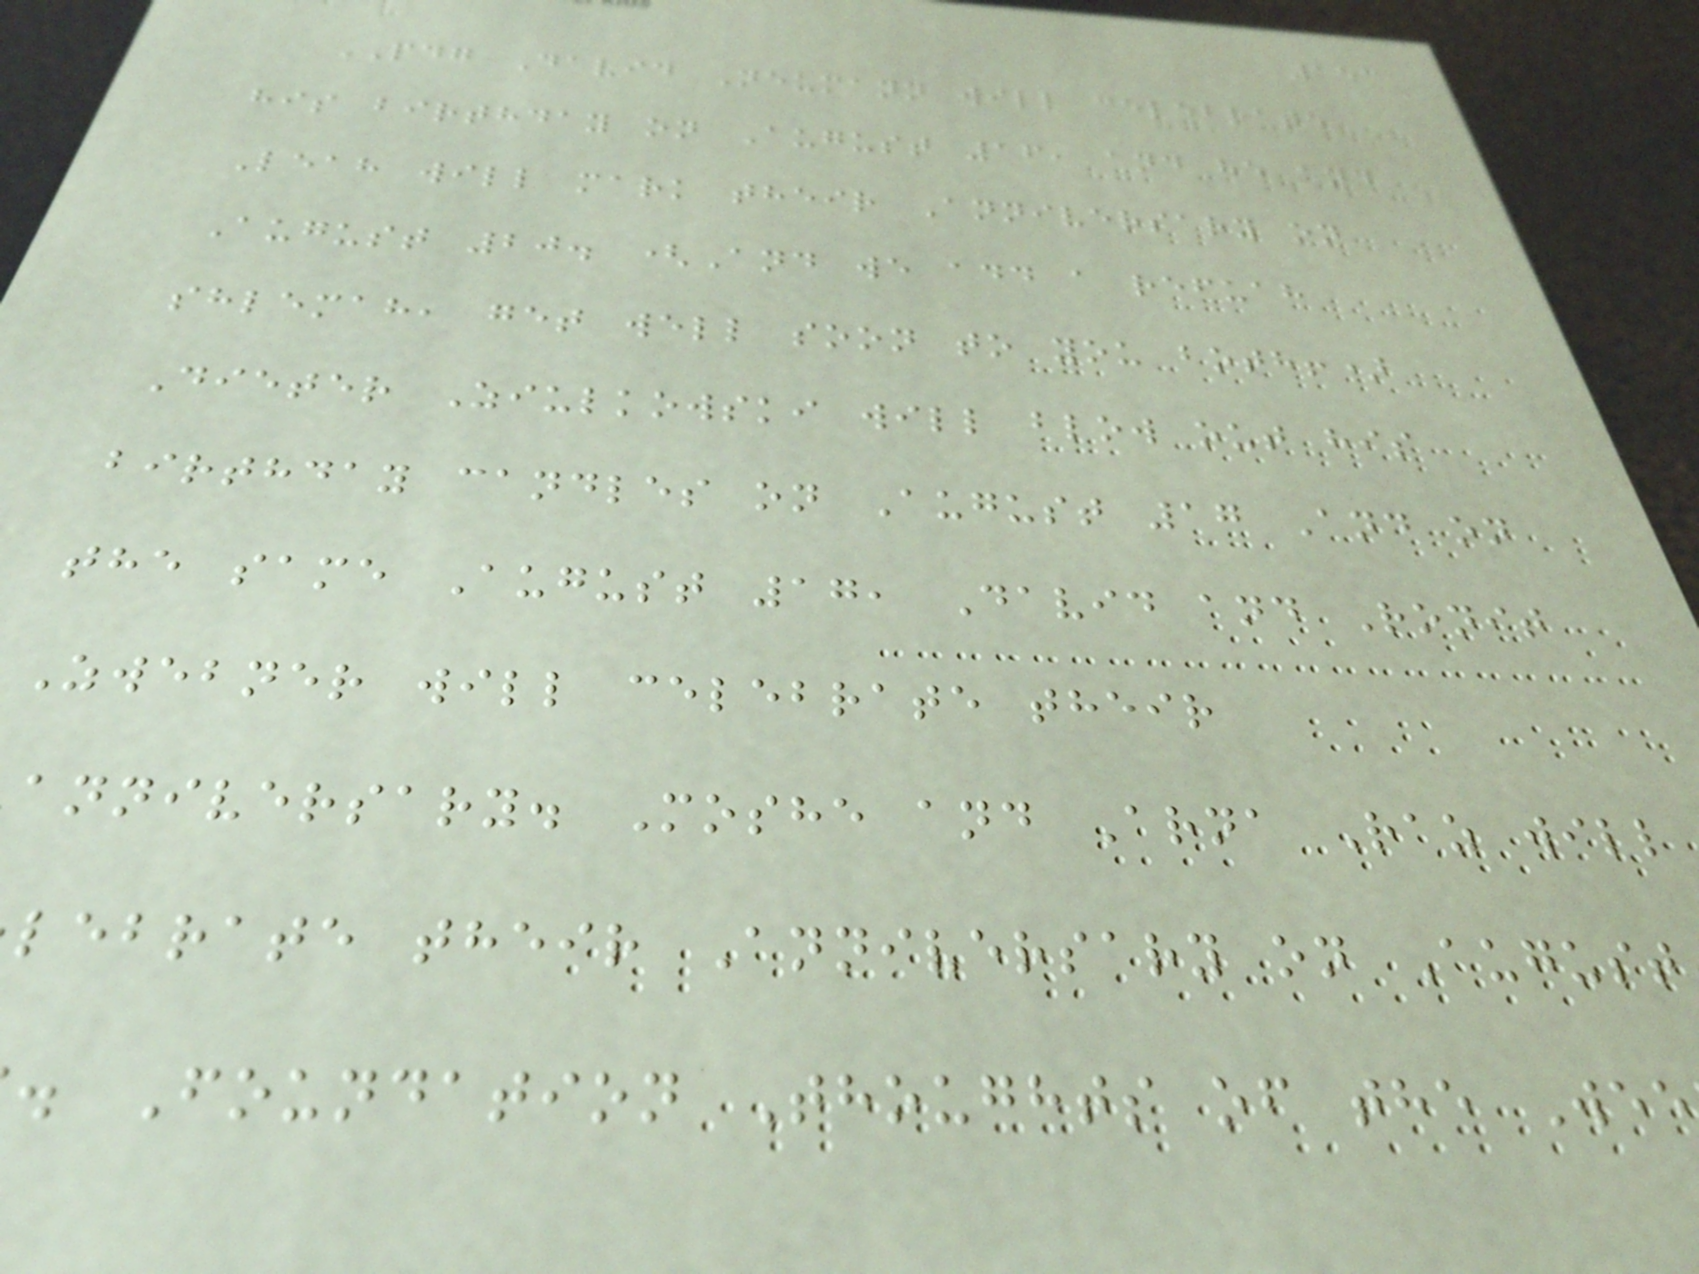153
PDG David Neumann will celebrate
his birthday on August 16, and he and
Leah will mark their Anniversary on
August 20. (And we add a refuah
shlemah, get well soon to you both!)
Dieter Ziulkowski will blow out his
birthday candles on August 17 And on
the same August 17, David and Ronit
Zwebner will celebrate their
anniversary. Moshe and Arna Raz will
lebrate their Anniversary on August
. Foundation Thoughts of the Wee
